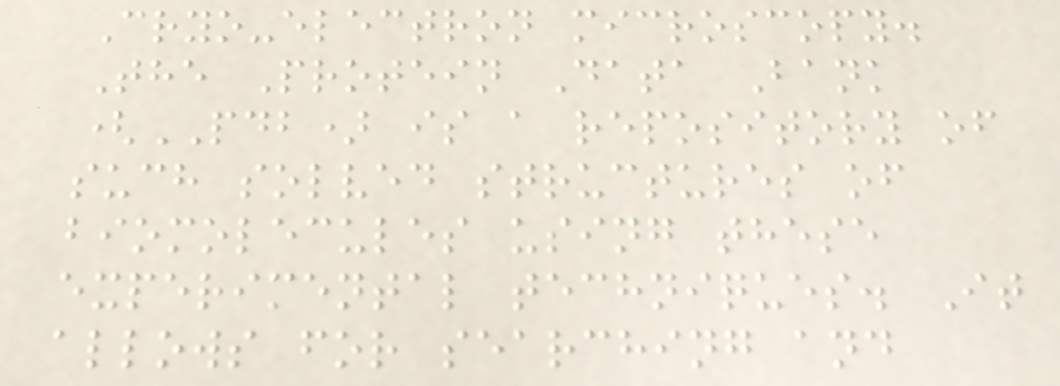Cryo-electron microscopy.
The Protein Data Bank
(PDB) is a repository of
such solved structures of
biomolecules using these
experimental techniques. It
allows for searching and
